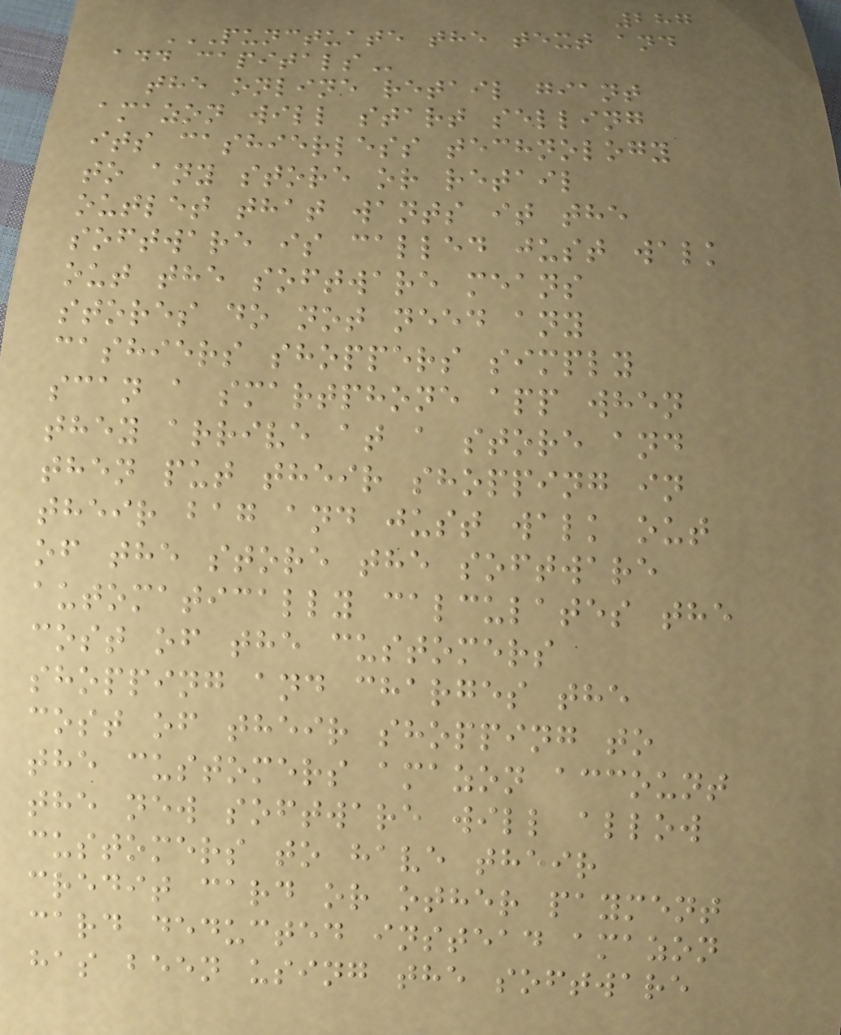287
PUNCTUATE THE TEXT AND
ADD CAPITALS
the online retail giant
amazon will start selling
its cashierless technology
to any store or retail
outlet that wants it the
software is called just walk
out the software means
stores do not need any
cashiers shoppers simply
scan a smartphone app when
they arrive at a store and
then put their shopping in
their bag and just walk out
of the store the software
automatically calculates the
cost of the customers
shopping and charges the
cost of their shopping to
the customers amazon account
the new software will allow
customers to have their
credit card or other payment
card deducted instead amazon
has been using the software
